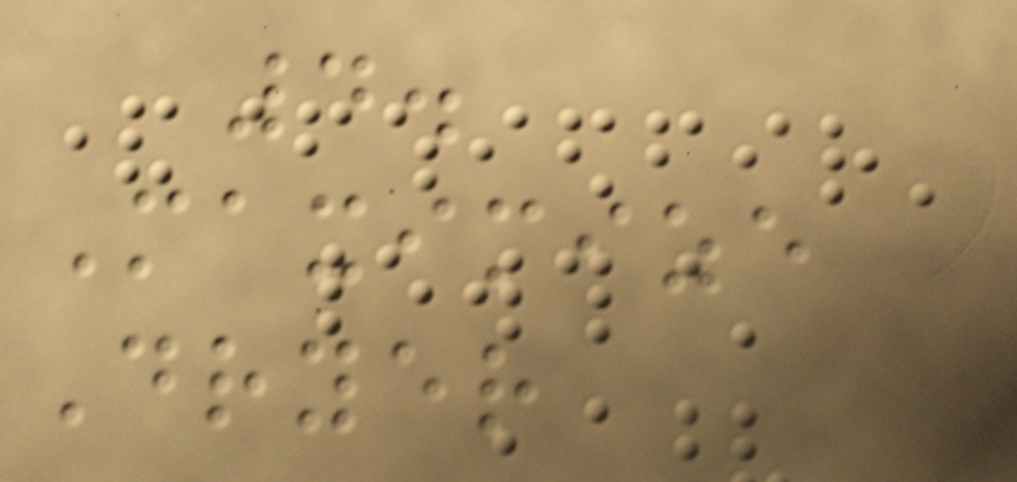4.
Maximize
Dryer
